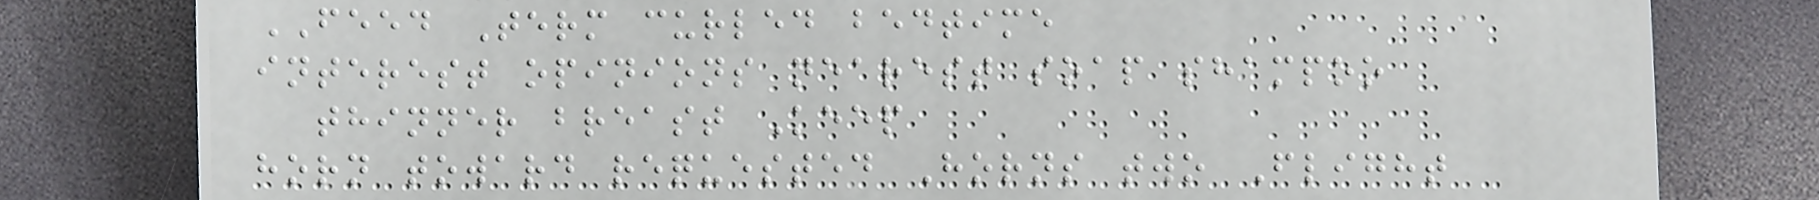FEED Term curled bedtime
interest opinions nearest soap shampoo
thinner breast Keep
horn toward requested Horns two Flight
